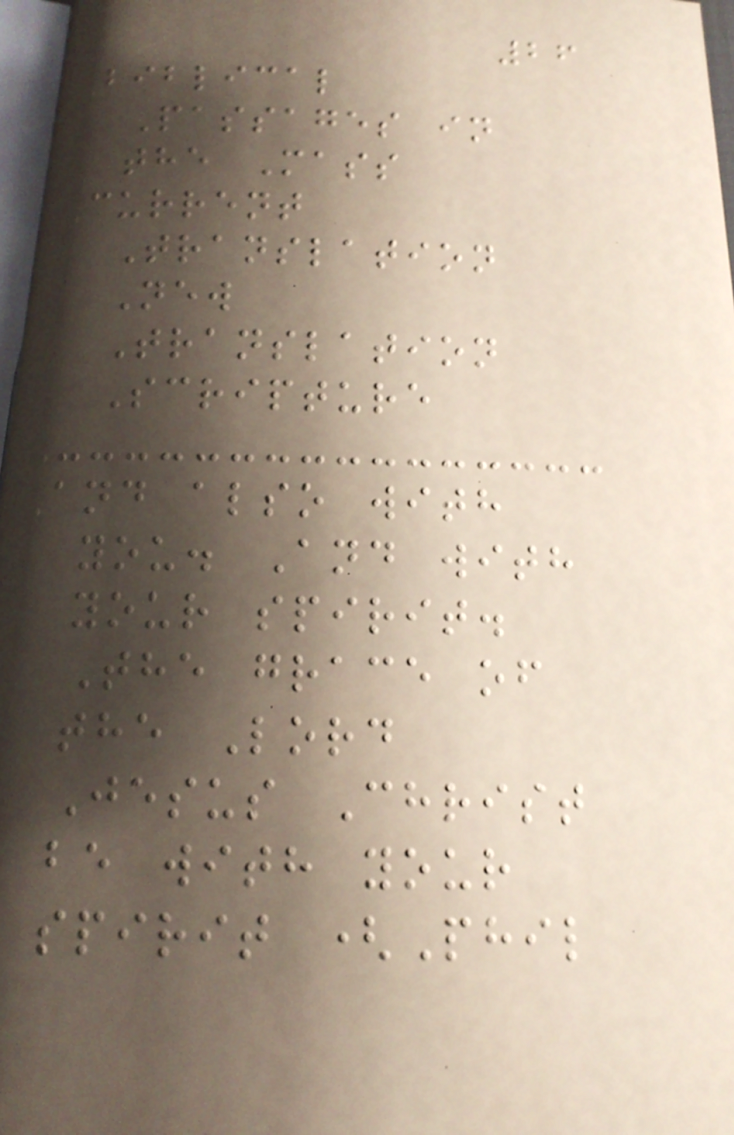26
Biblical
Passages in
the Mass
Current
Translation
New
Translation
Scripture
And also with
you. And with
your spirit.
The grace of
the Lord
Jesus Christ
be with your
spirit (Phil
